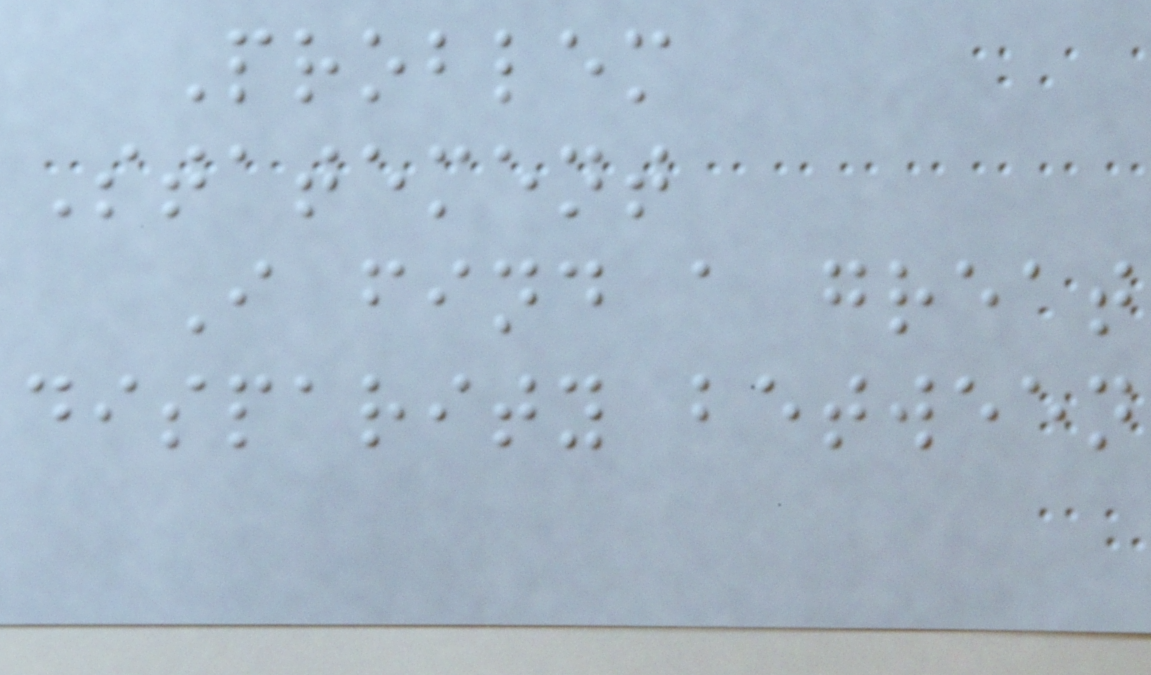Problem
Statement
I find a great
disparity between
